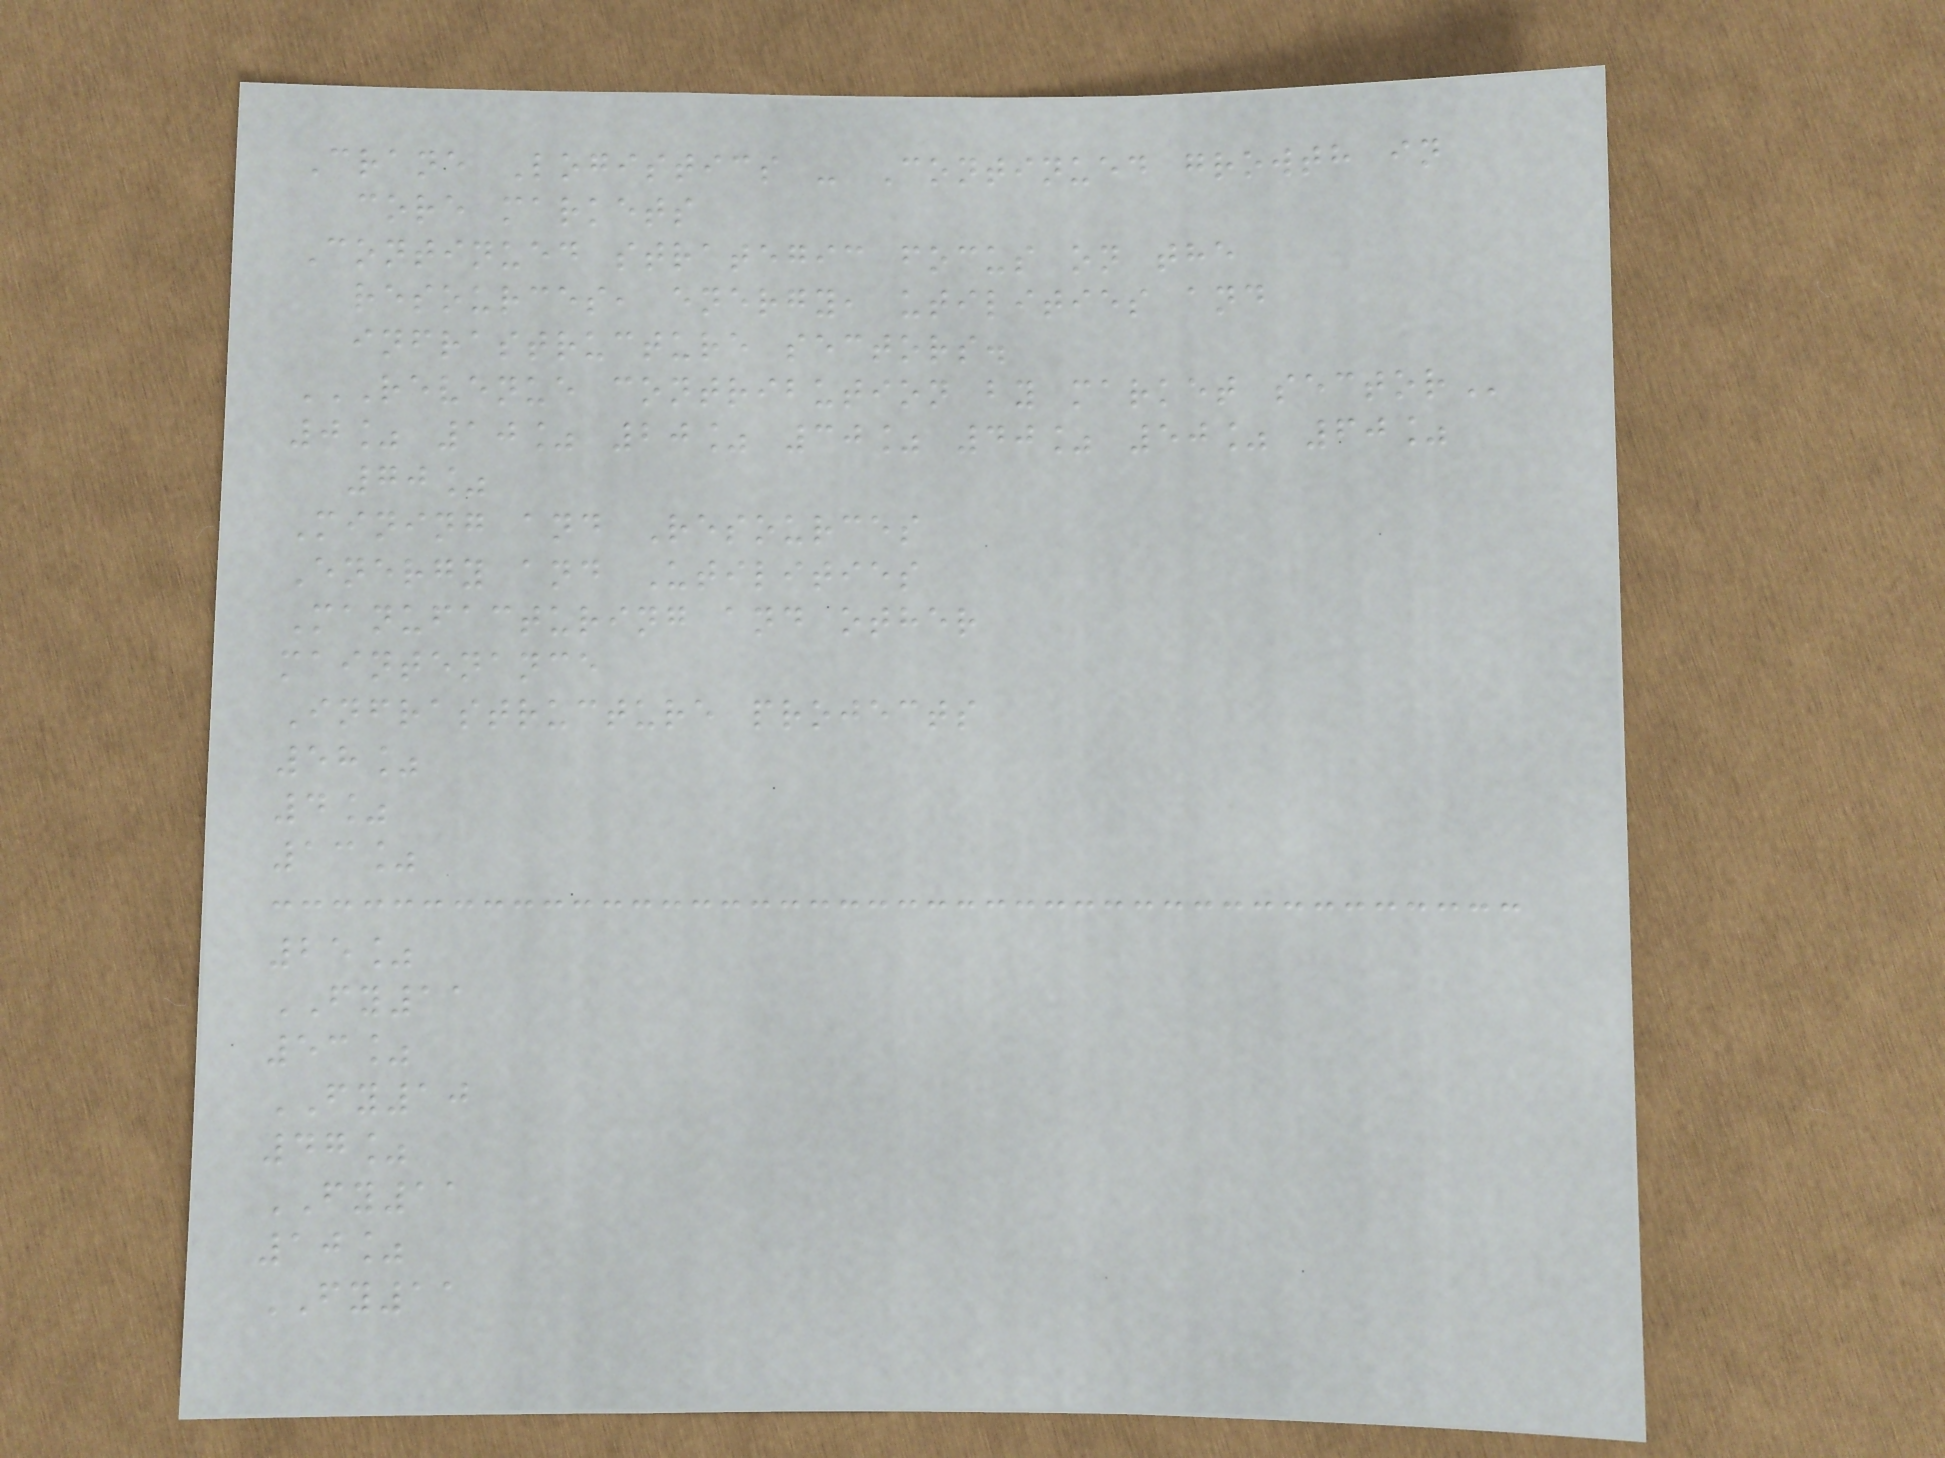Crane Logistics - Continued growth in
core markets
Continued strategic focus on the
resources, energy, utilities and
infrastructure sectors.
REVENUE CONTRIBUTION BY MARKET SECTOR
0% 10% 20% 30% 40% 50% 60%
70%
Mining and Resources
Energy and Utilities
Manufacturing and other
maintenance
Infrastructure projects
58%
4%
13%
25%
FY11
53%
FY10
47%
FY11
10%
FY11
